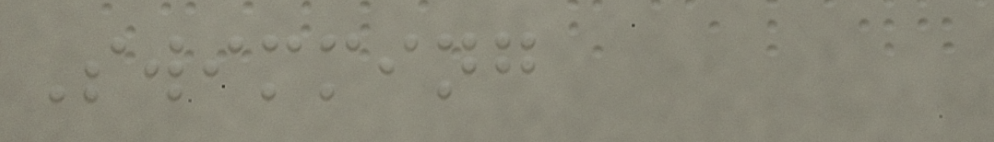Swimming
